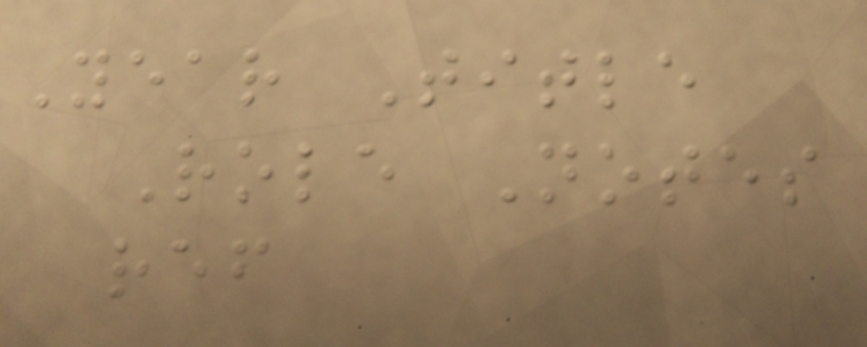Year Title
Role Notes
ref
